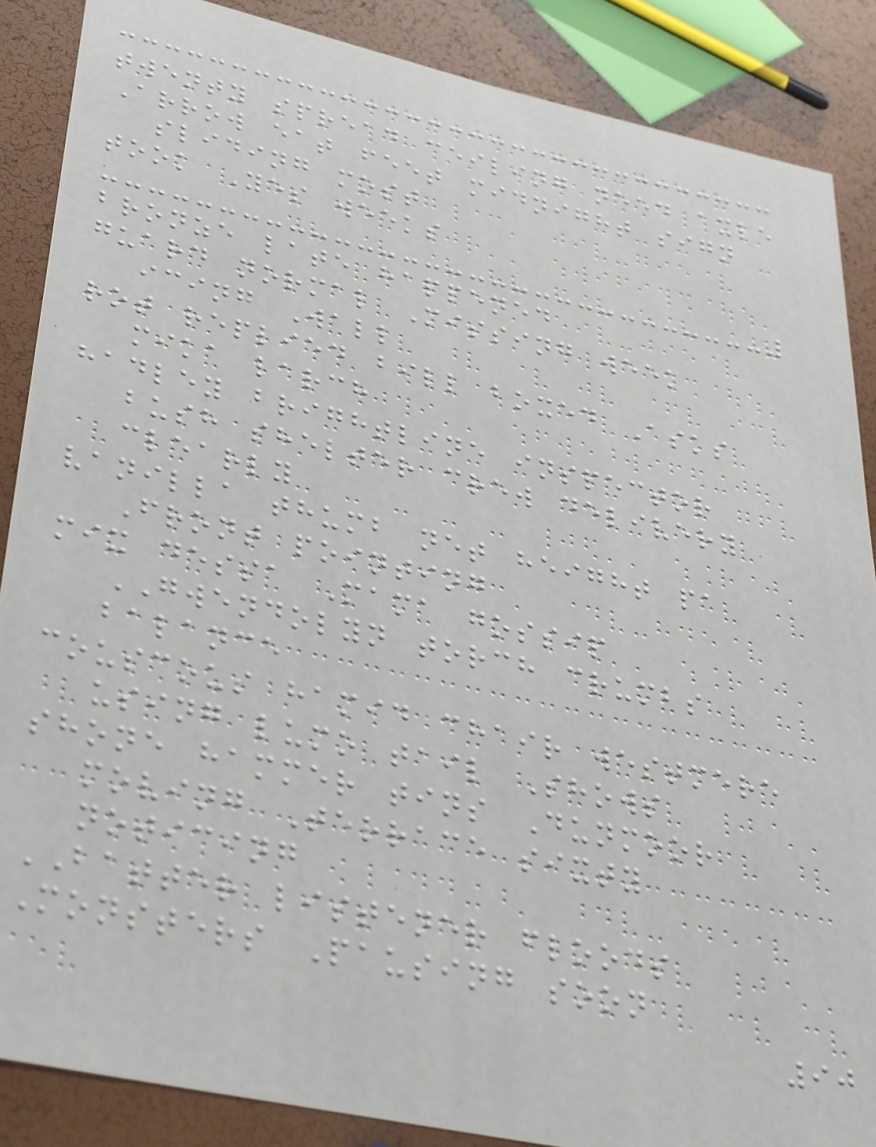twenty spread ceiling need axle
Arrow eat feet midnight sign
sliding most
took Yes weeks
bronze late happened
guard normal Missing week
icing Wall
rot replied bill boxed Asks
mika larch
hadley brightline inspector
bush shelter crew delivery
clearly
vanilla thumb net height pa
Front pointing
mix dessa Mama gossip
GWENDOLYN torch crumbs
balance
couscous hamid chair westmere
using lumo tail Shows
shone hammer tins Dunmoor
moving Terrace sixty
noticing
BATTER listener floods
Monsters Pausing soon
90
